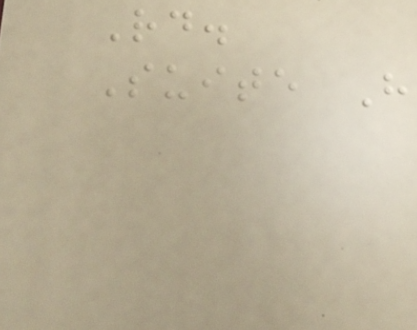Rd.
Suite H
